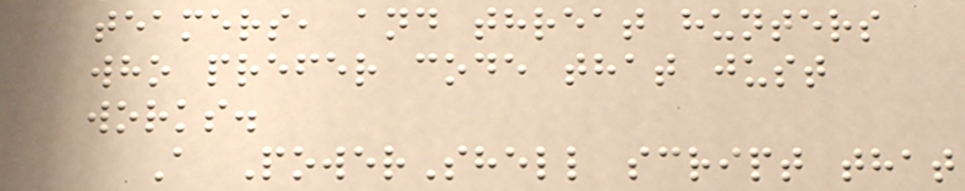teamers, and threat hunters
who prefer code that just
works.
A PowerShell script that
